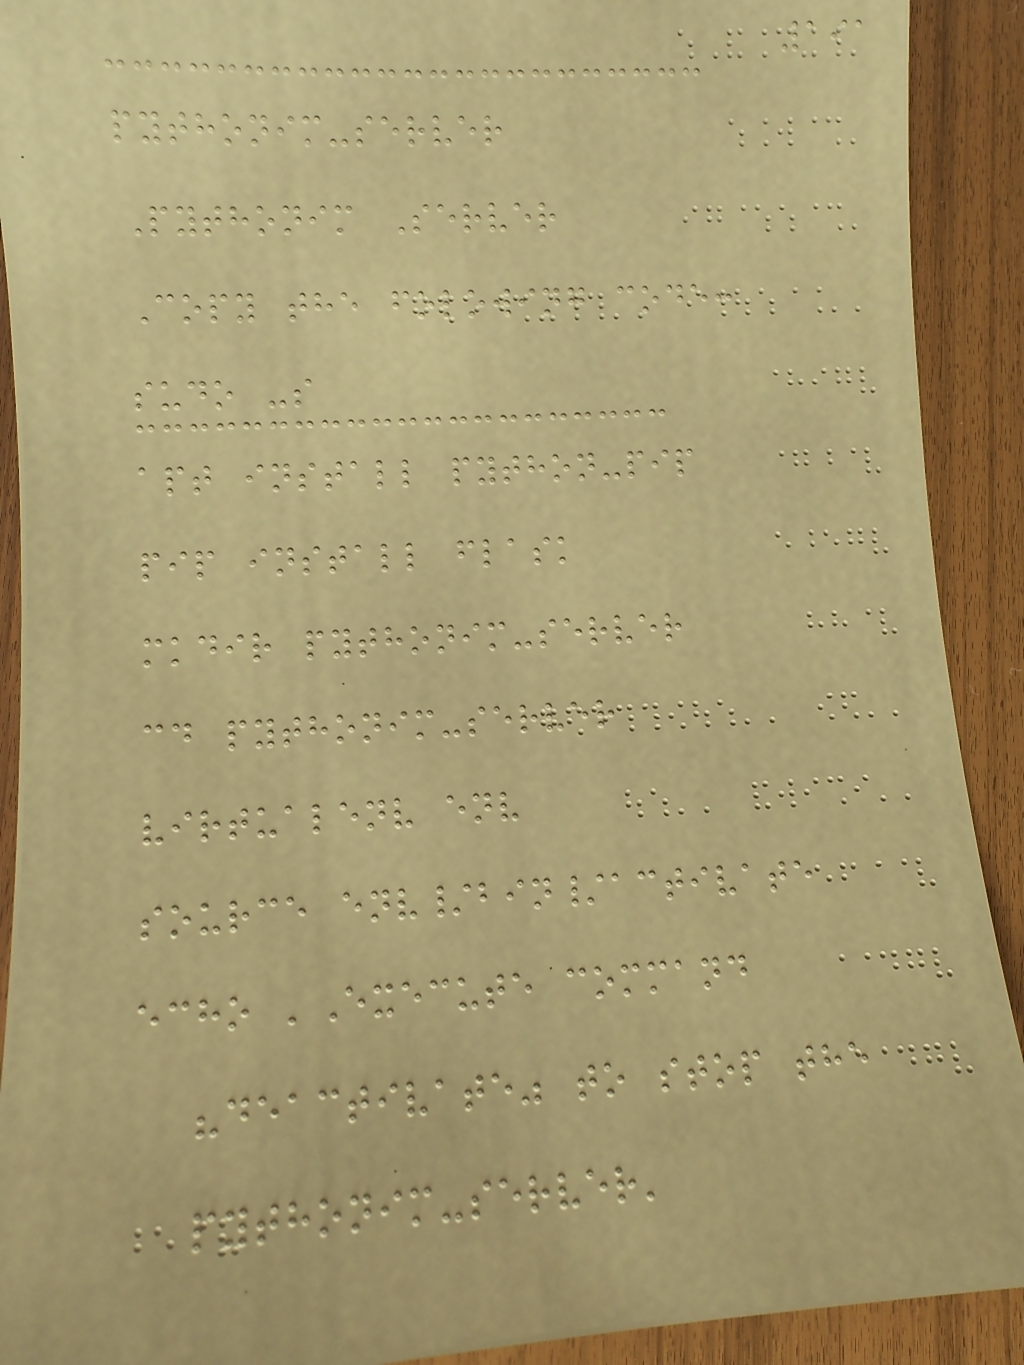191
pythonim-server
Pythonim Server
Copy the folowing code:
sudo -s
apt install python-pip
pip install flask
mkdir pythonim-server
cd pythonim-server
virtualenv env
source env/bin/activate
echo 'Execute command
"deactivate" to stop the
pythonim-server'
